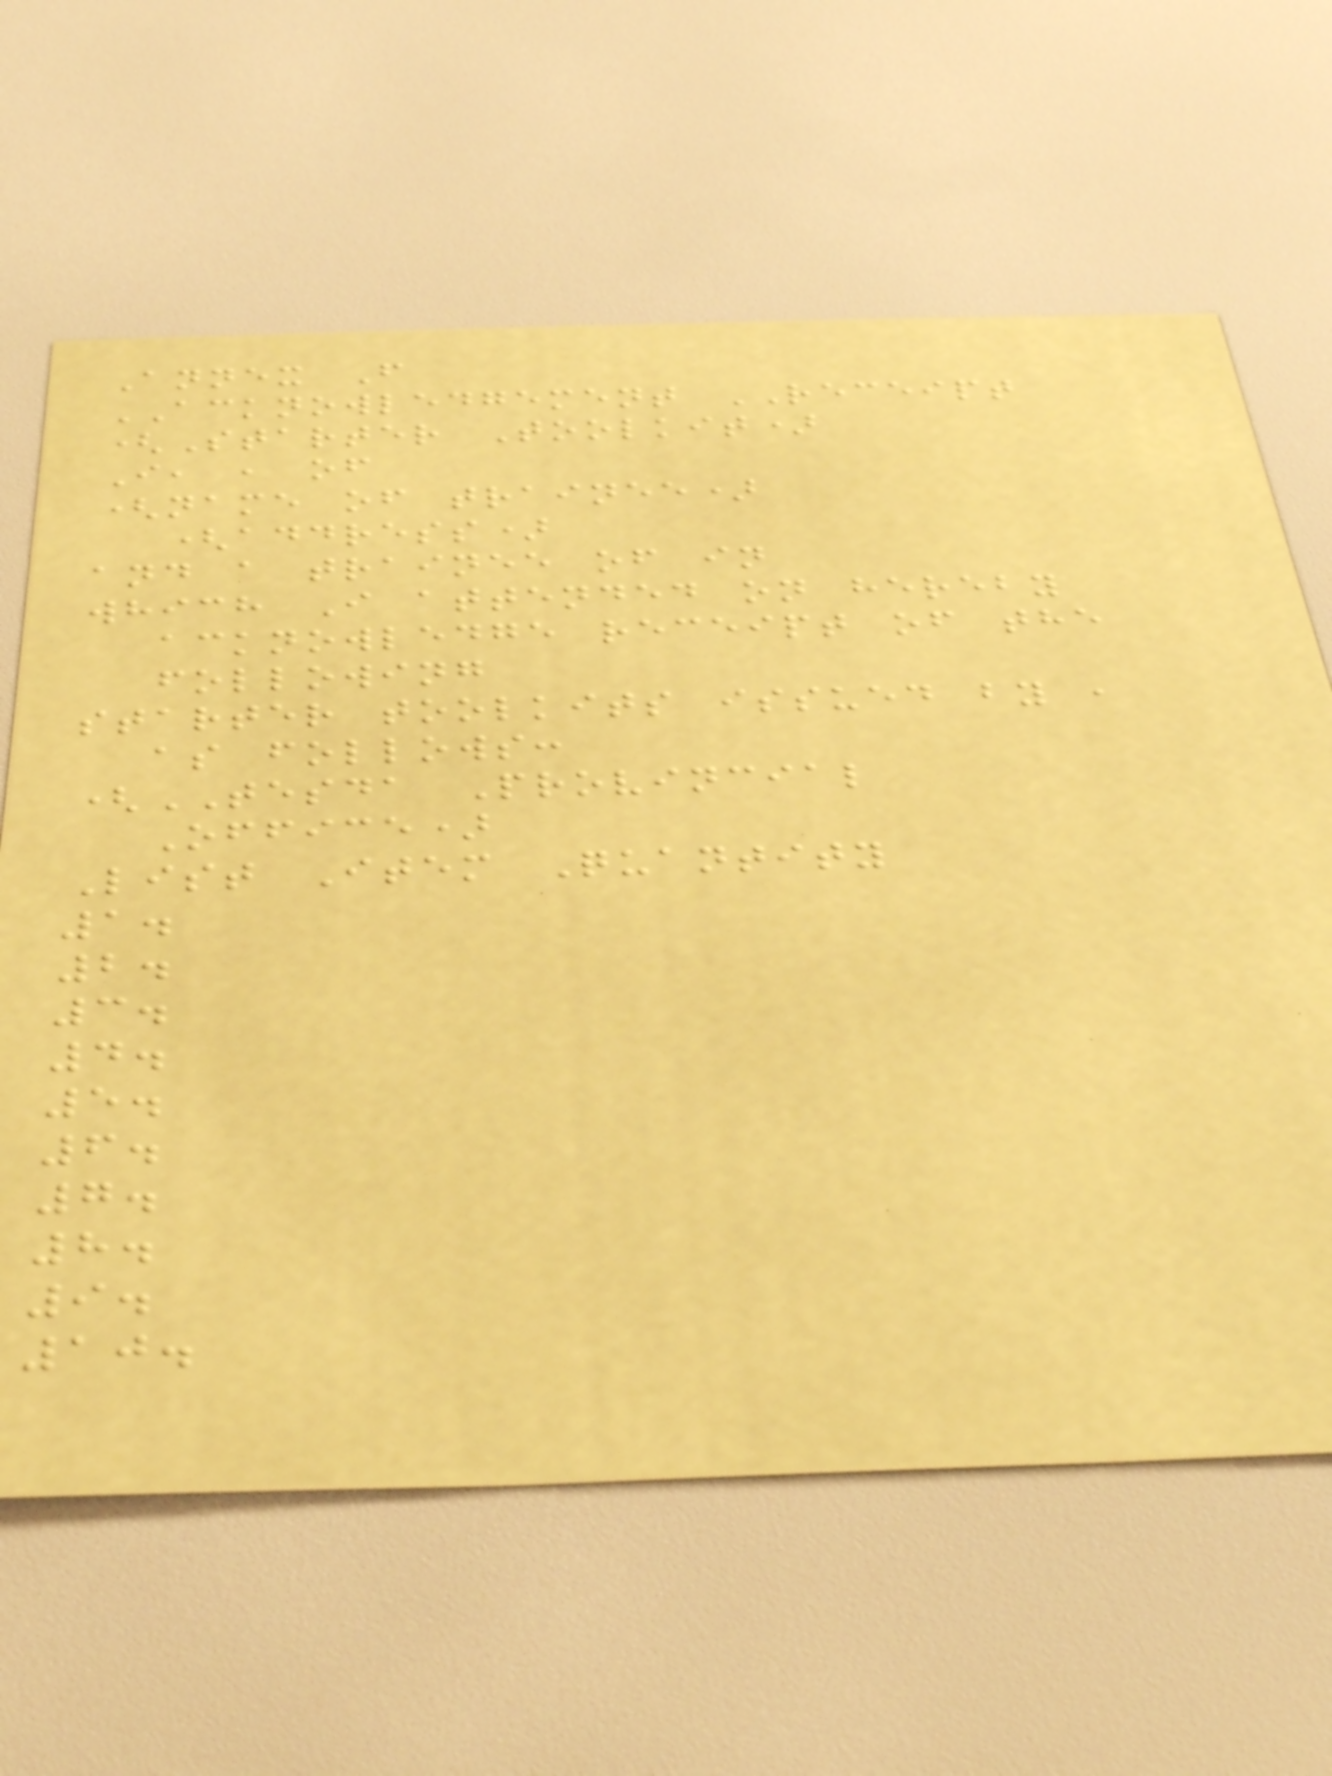Annex F
ACKNOWLEDGEMENT RECEIPT
(Starter Toolkit)
I, , of
(name of trainee)
(address)
and a trainee of in
which I attended on hereby
acknowledge receipt of the
following
starter toolkits issued by ,
as follows:
(TESDA Provincial
Office)
List Item Quantity
1.
2.
3.
4.
5.
6.
7.
8.
9.
10.
